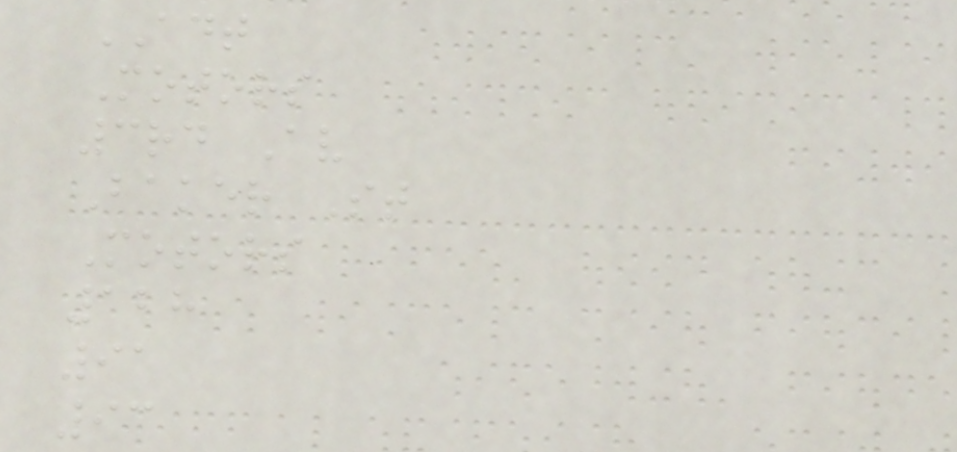ADT
Motors
3rd Av
Baker St
Motors
128
91
93
